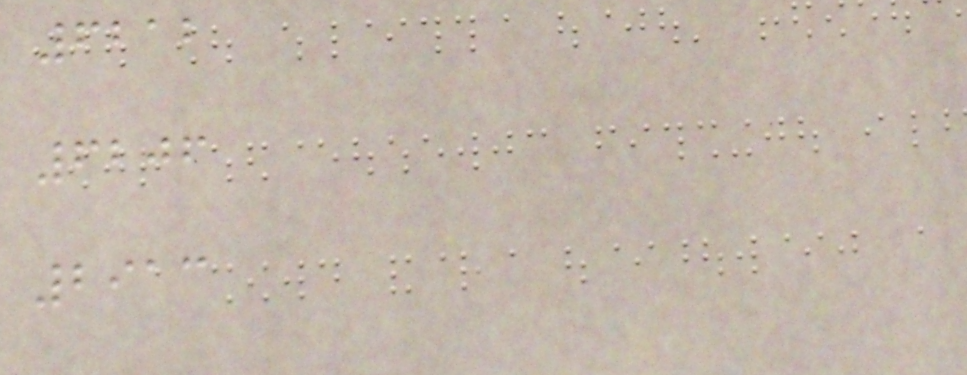6212
6206
2913
